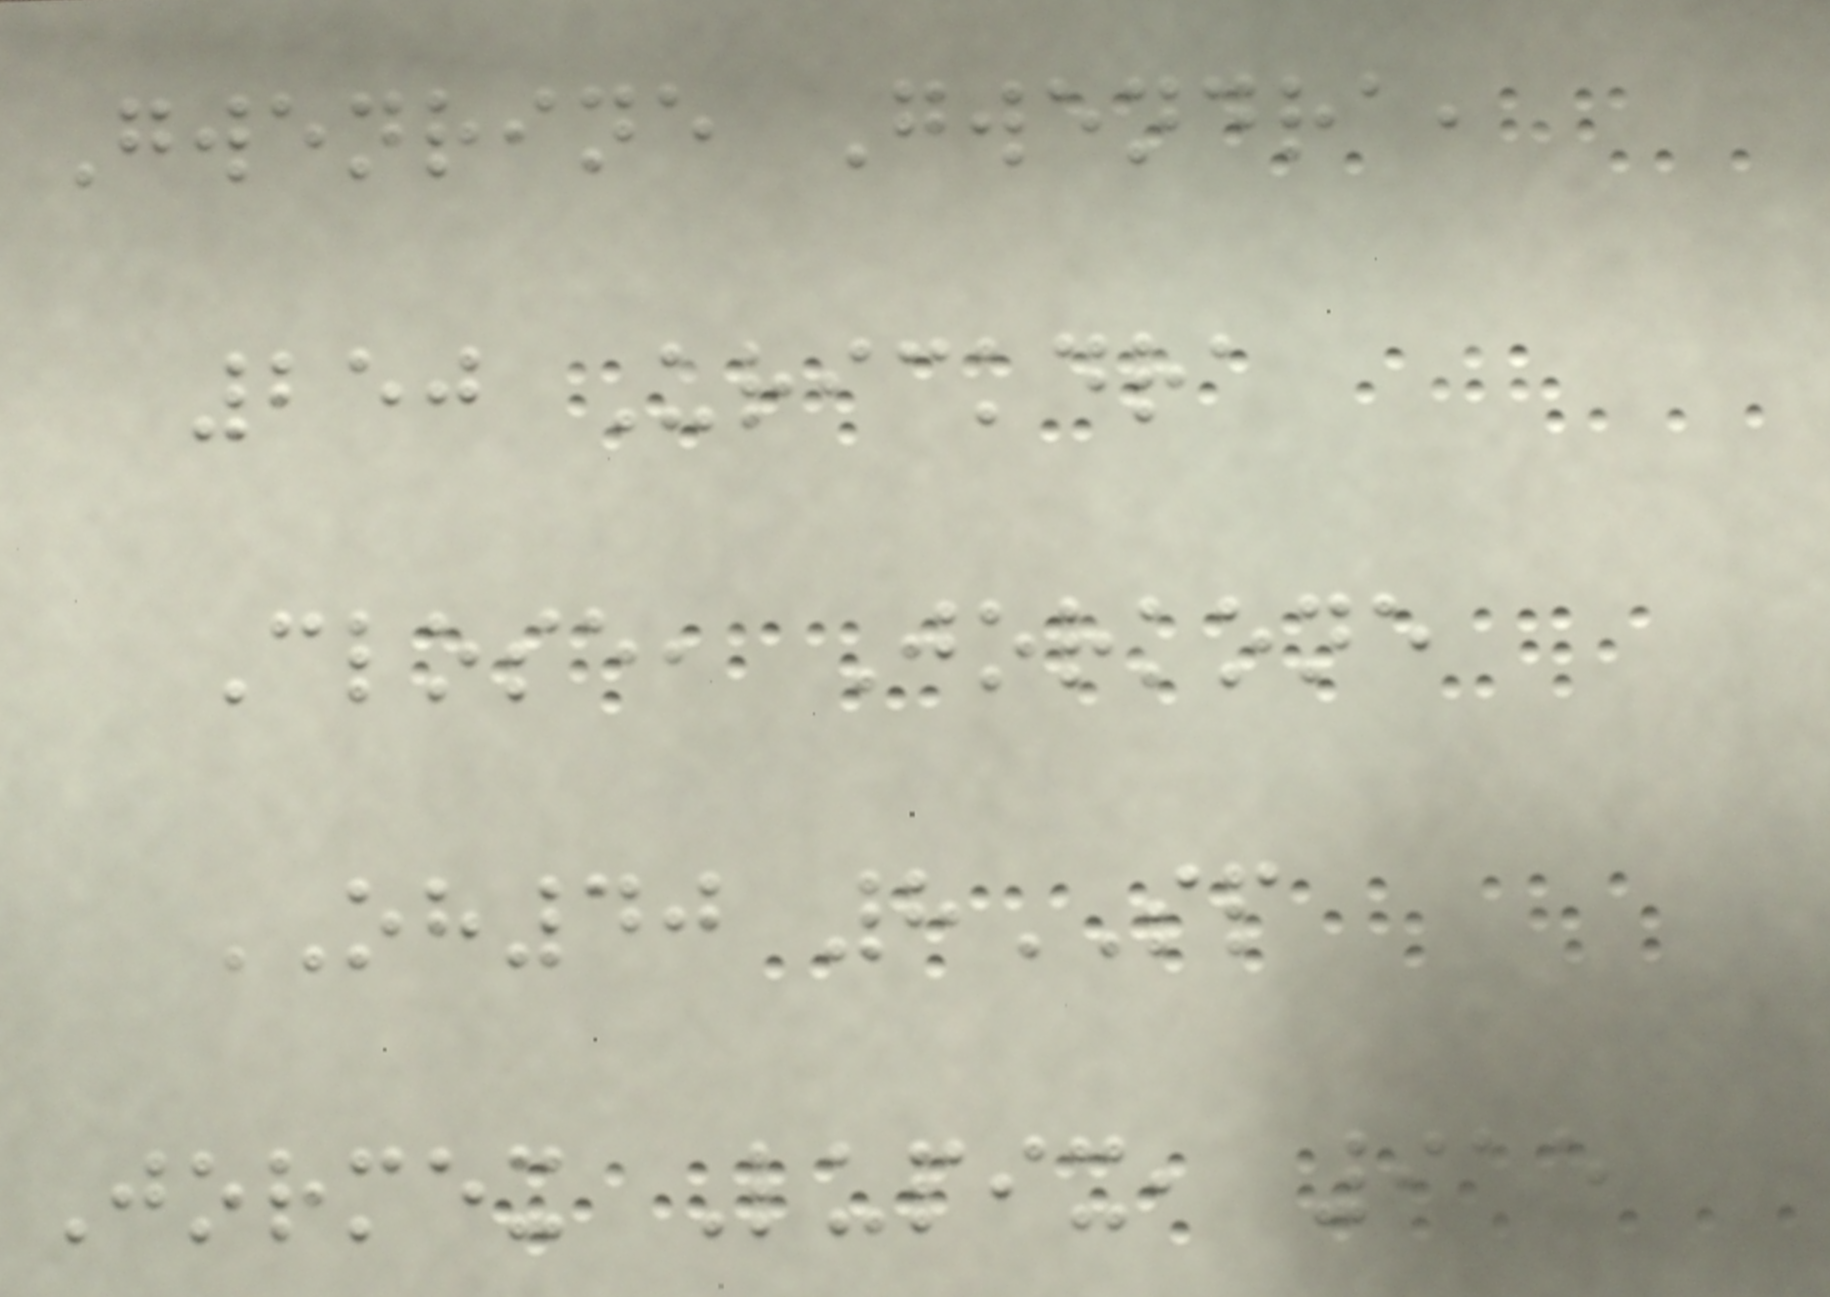Gwenrine Gwendra,
250 Urickdra
Close, Jorkone
OH40 8SP
Jormex Lupix, 915
